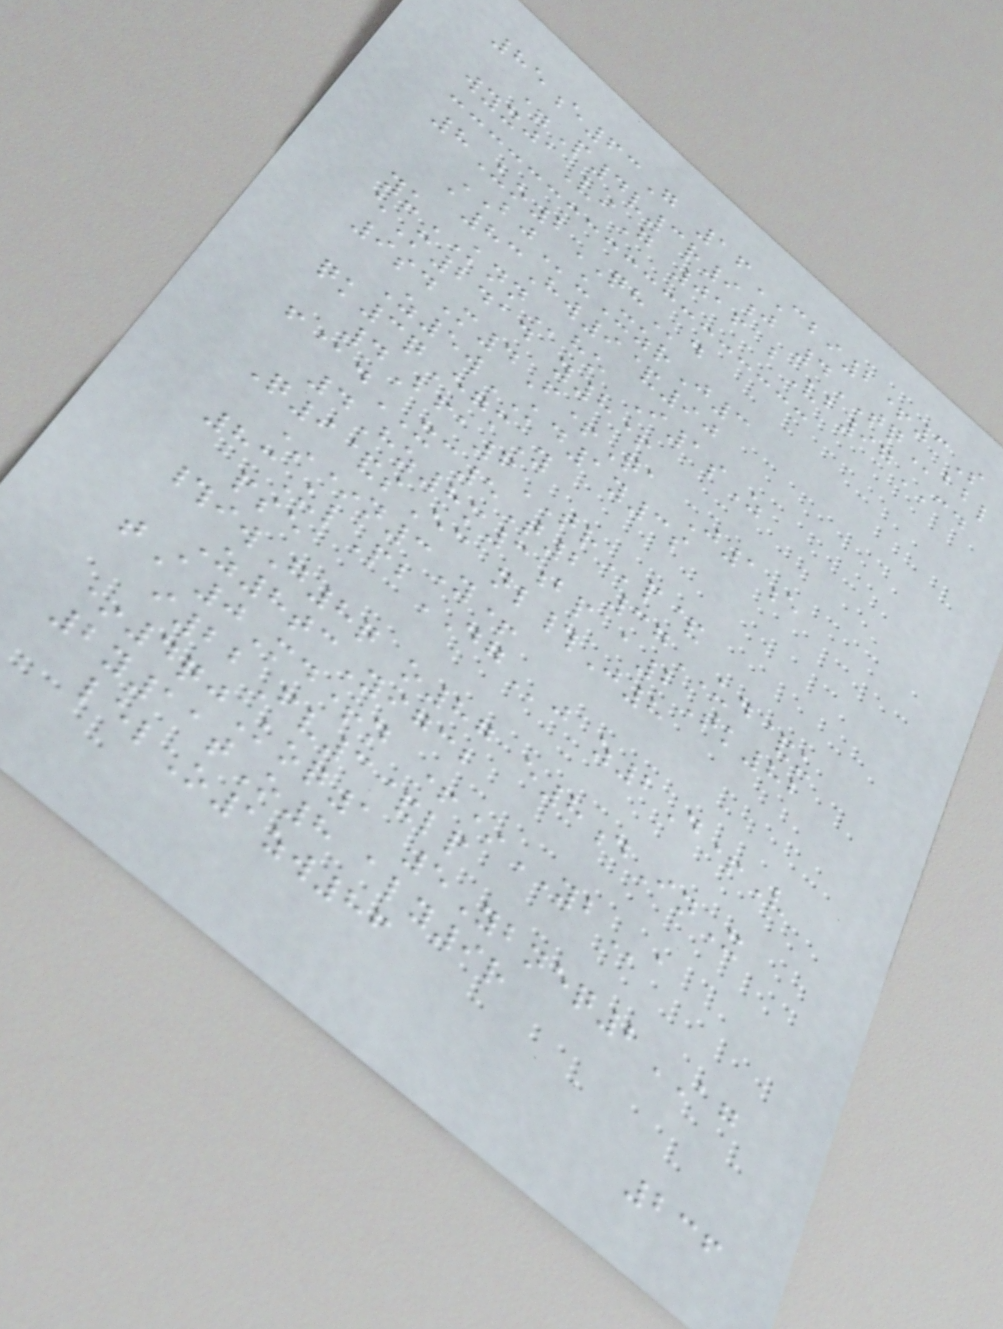85e63G 16CBI2+3S
=P4v3r9j 4TQbbl
wyxjaViG 016 bVb97CD
8Uo2QHd
BJuXzrJ3
a83Hw9&90
yuKNNho I1sZ
eM2414 y8+
9sdM4F+Qa J1e
Z5wKD1y3s
qk3qEgmY
4Bfa6TRp&
f@dXC5T2 37UD&u
4Hz8m3bp a2Tk82
Q9&sEc nl#J8
**n3Y+
83UlPbDGj z2D+V
pse
#iwG8q o87 e8dInX
Z8tcYigcb
tA0Md+n +*YBa
i22Fv3&lp
*4qjKoq1 5Ybneq2AG
2y11tO8 aly9r
lelO1zw86
236
